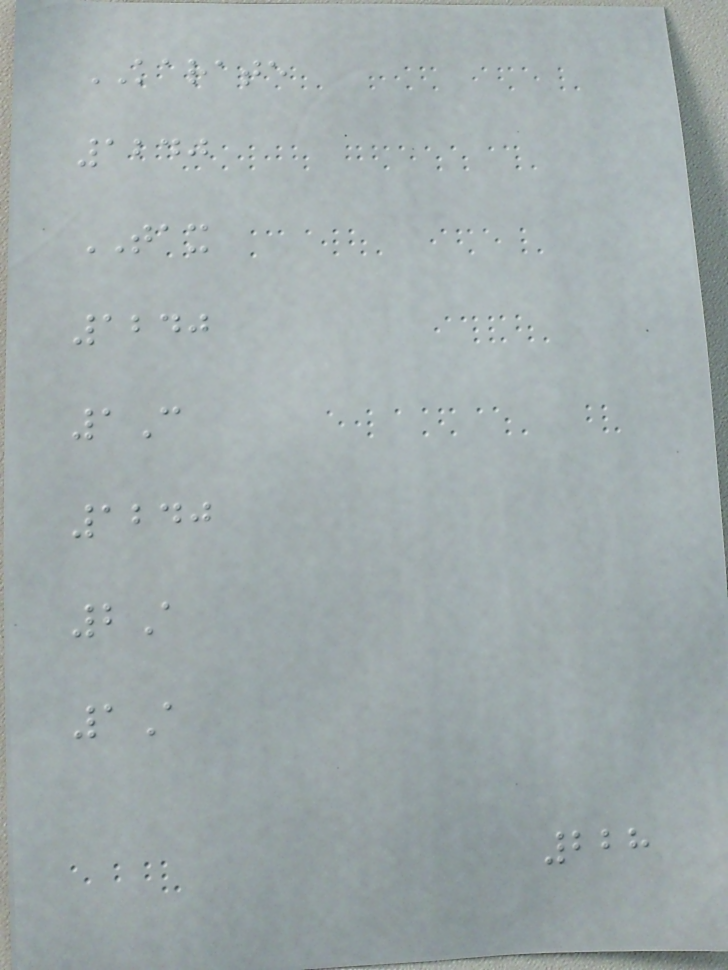KARATE
1240
TAX
1240
1C
1240
2A
1A
228
